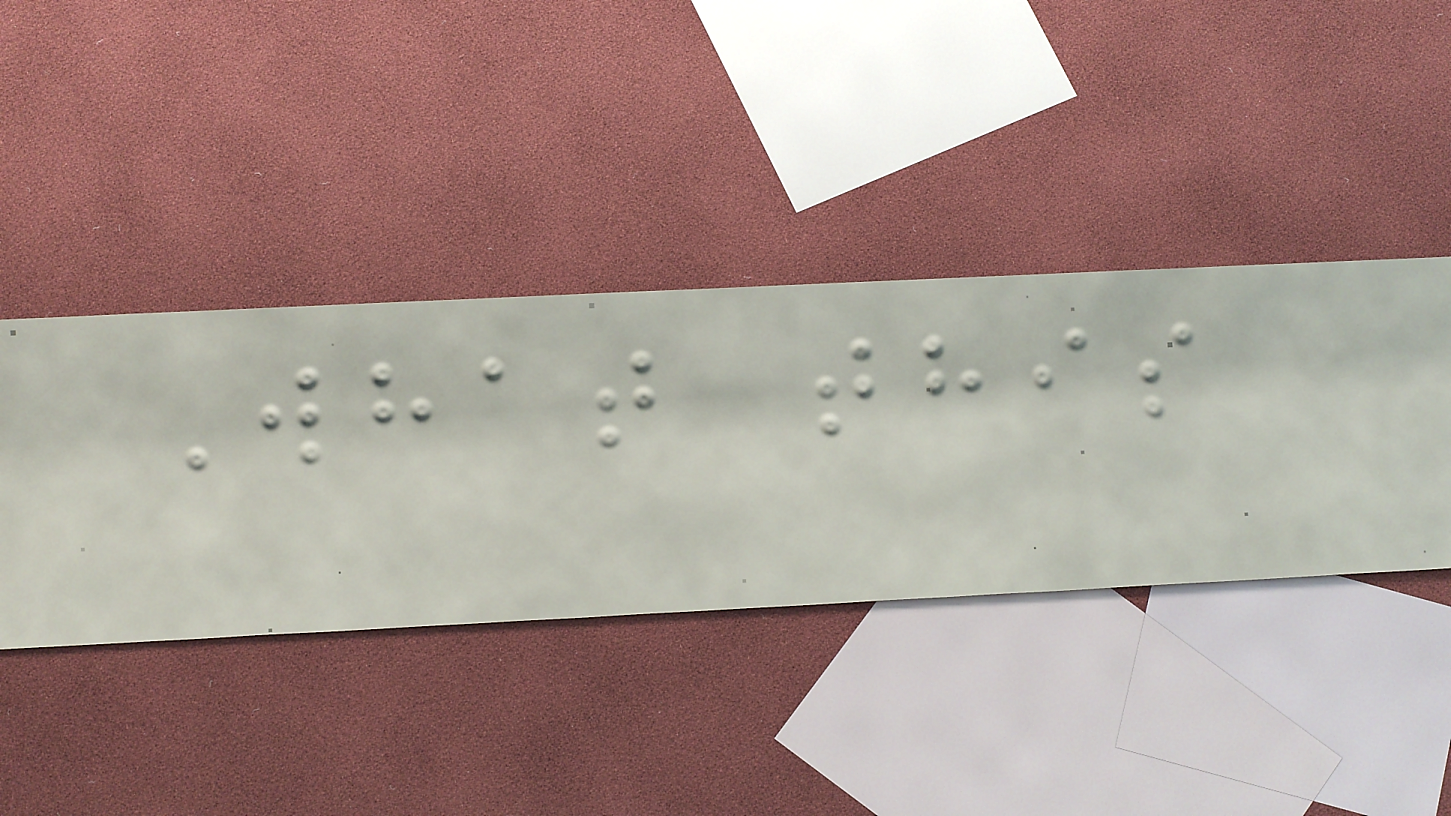What this
